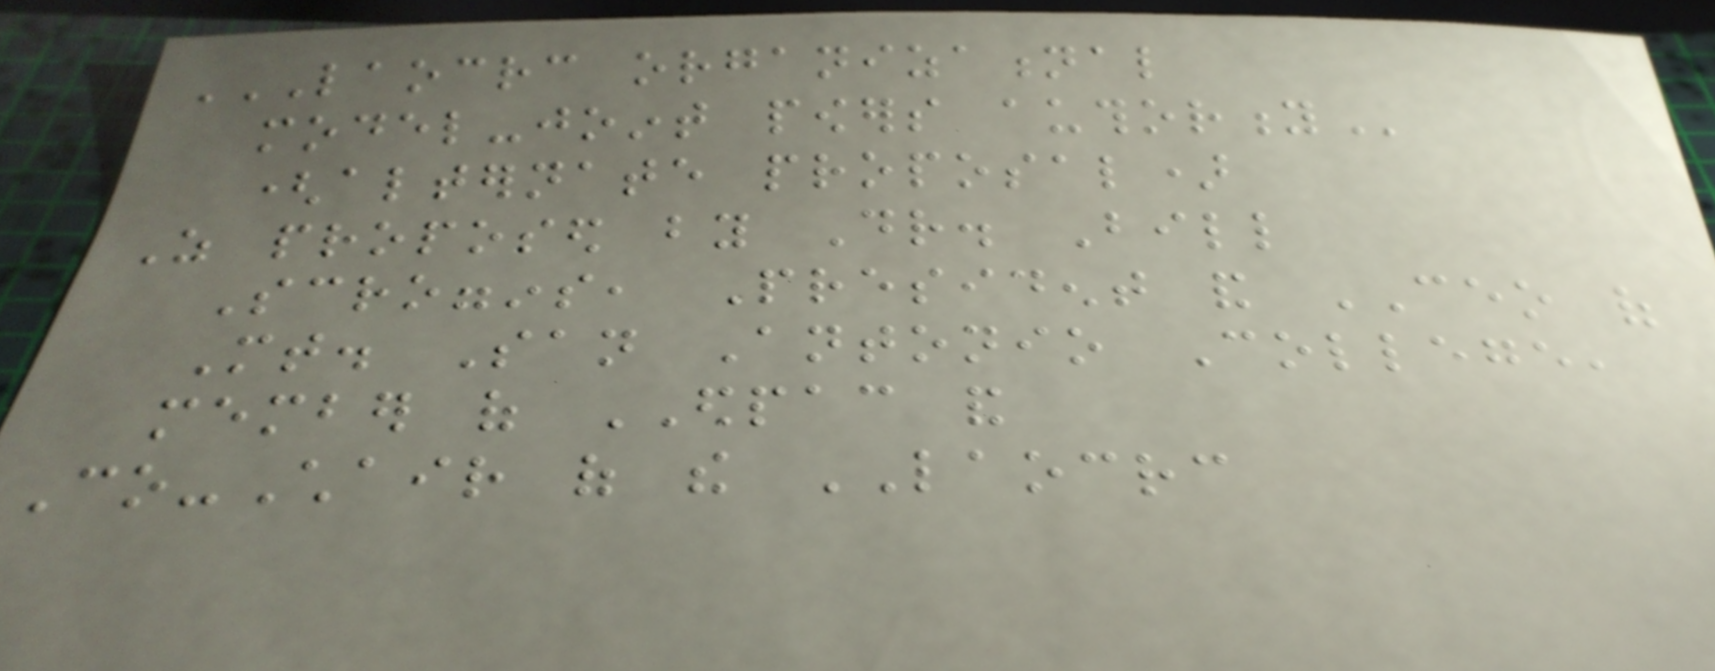LAOCRC ORGANIZATIONAL
MODEL-JOINT POWERS AUTHORITY
(alternate proposal)
As proposed by Dr. Bill
Scroggins, President and CEO of
Mt. San Antonio College,
member of EDPAC and
Co-Chair of the LAOCRC
